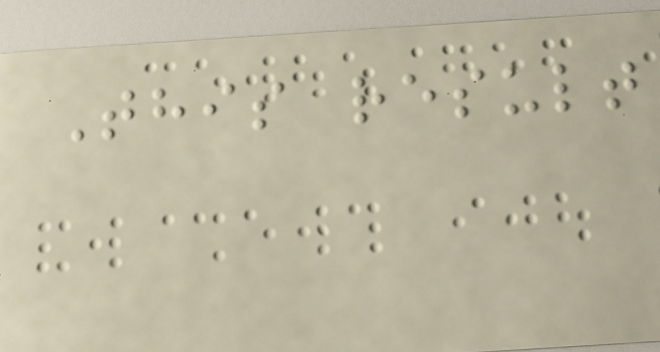This result
